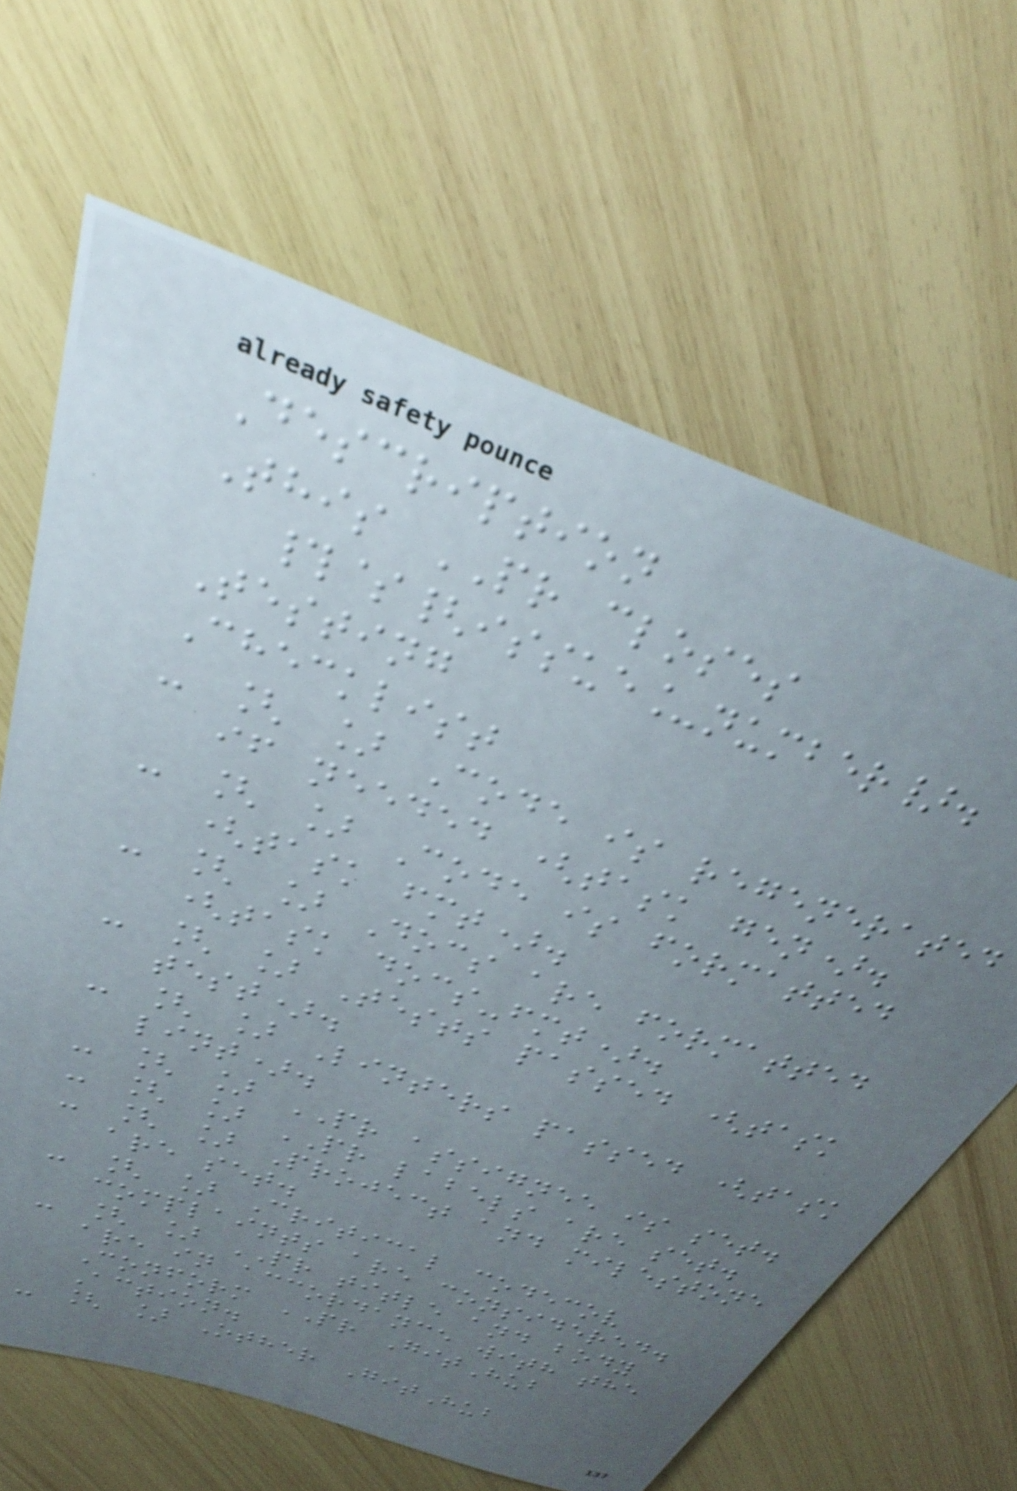Description
This PR closes
#${issue_number}.
Testing
Checklist
- [ ] Code is regenerated
if needed (task gen).
- [ ] Code is formatted
(task fmt).
- [ ] Docs are formatted
(task docs-fmt).
- [ ] Tests passed (task
test).
- [ ] Linters passed (task
lint).
- [ ] PR assignee is set.
- [ ] PR labels are set.
- [ ] Project and milestone
are set.
- [ ] Critical codecov
complaints are considered.
- [ ] PR title and body
are in accordance with the
Conform PR GitHub
Action.
- [ ] Other GitHub
